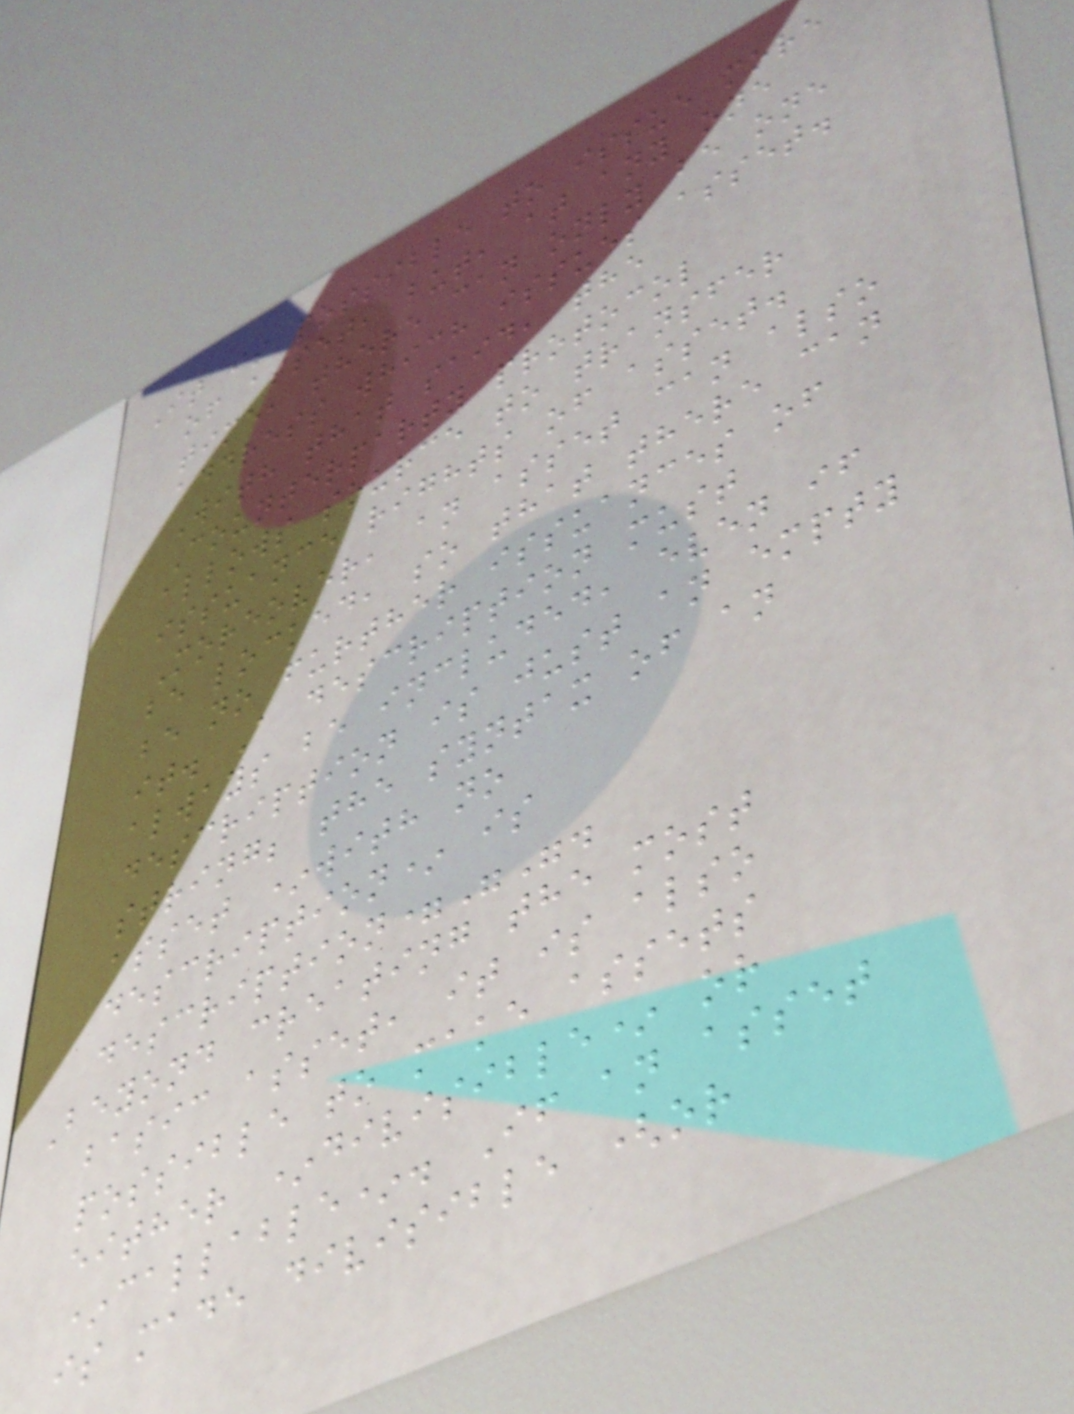It is possible to issue more
of asset, but, at any one
time, there can only be one
address which issues asset.
With that said, the
Counterparty protocol
allows source to transfer
issuance rights of asset.
Moreover, an asset can also
be locked, so that there can
be no further issuances of
it. A description must
always be included, even if
description is just an empty
string; the syntax of an
asset *with no
description* is
description="".
Beyond creating the most
basic asset, it is also
possible to make assets
either *divisible* or
*callable*. If an asset
is made divisible (or
